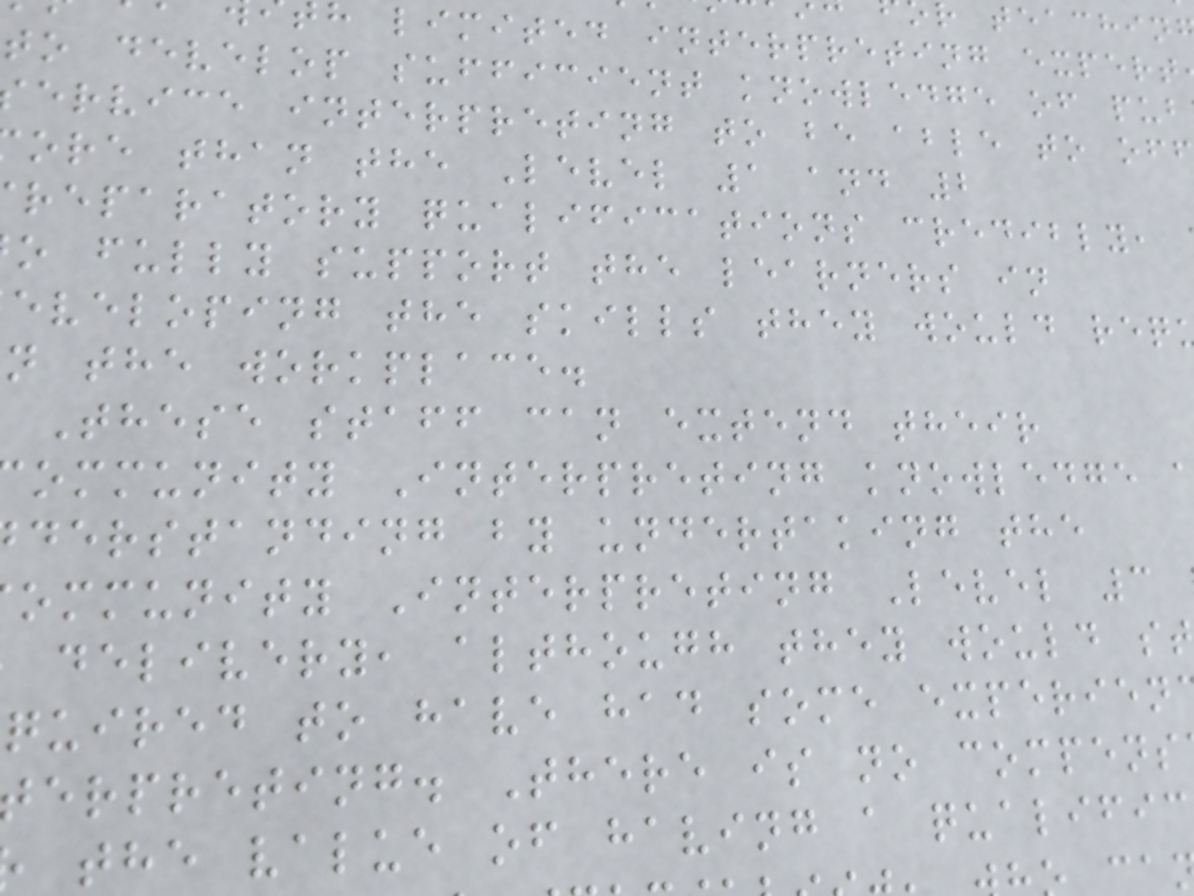h limited interpreting expert
to develop sufficient knowledge of pub
ervice interpreting to be able to of
ore than the Level 1 and 2
reparatory qualifications credibly,
o fully support the learners in
eveloping the skills they would req
n the workplace.
These staff can extend their
ommunity Interpreting knowledge
derstanding by undertaking the
ommunity Interpreting Level 3
delivery, although they would s
quired to have had some experien
erpreting. There is no compens
the value of having a qualific
